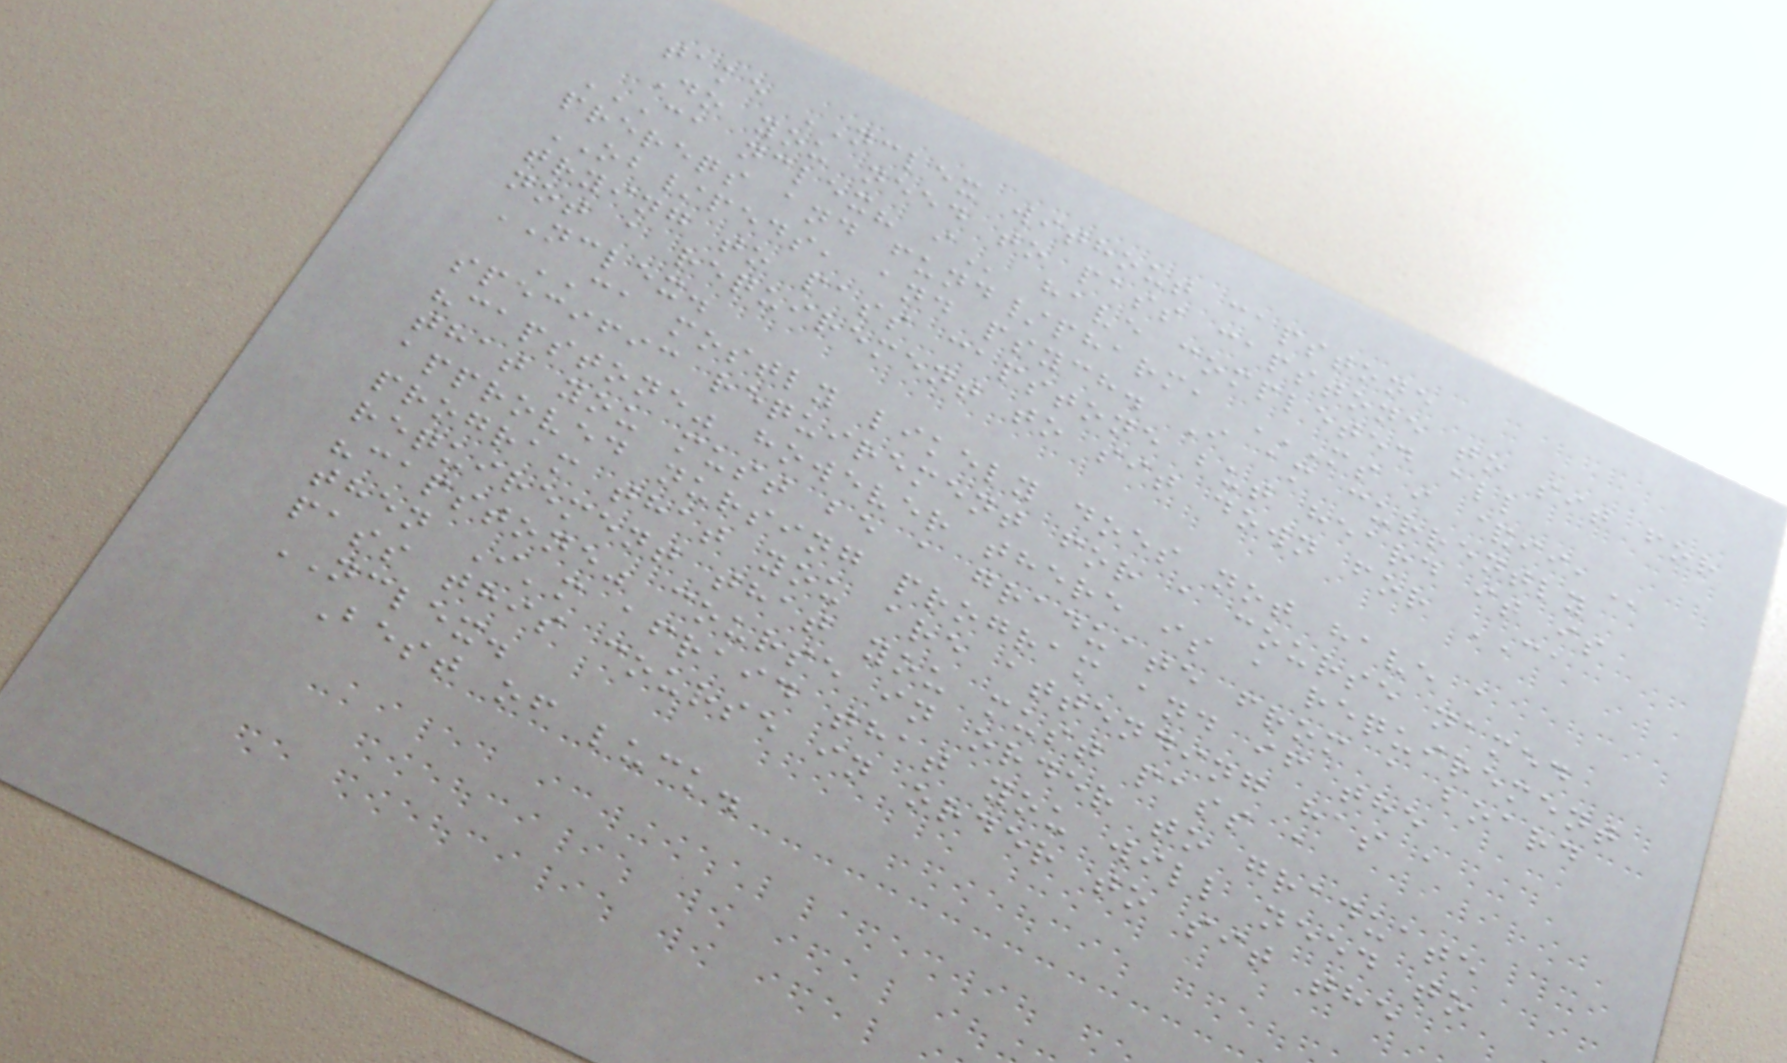take NCLEX without capstone
Do you need to pass capstone to sit for
CA NCLEX? I have completed all
prereqs and fund/pharm, MS I &II,
OB/peds, and psych. I am currently
trying to pass capstone but heard it is
not a requirement to sit down for CA
NCLEX.
CA mostly likely does not have a
specific requirement for a course named
"capstone" however there is a requirement
that you must be a graduate from a board
approved nursing program and if the
program that you are attending has a
requirement that you must pass a
"capstone" course in order to graduate
then I'm afraid that you will need to
pass this course in order to sit the
NCLEX.
Best of luck.
